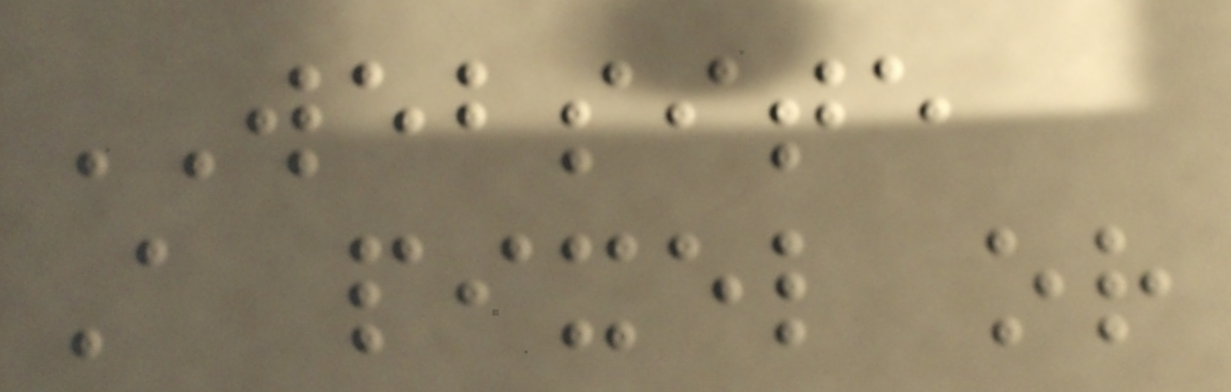WEBSITE
A pixel or
